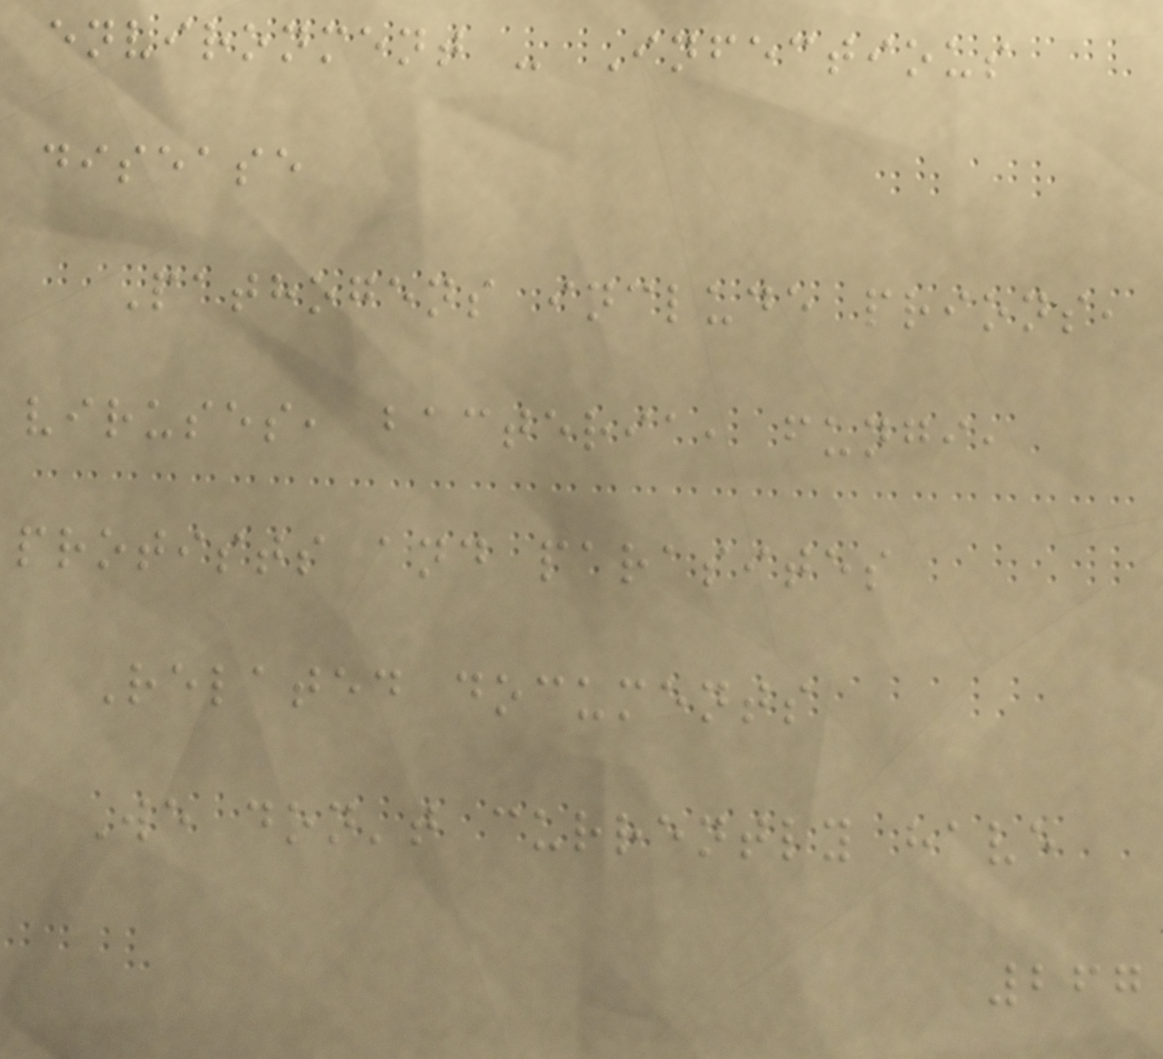environment - Infectious
disease
Pathogens include prions,
viruses, bacteria, fungi,
protists and parasites
Related documents
We don't currently have
267
